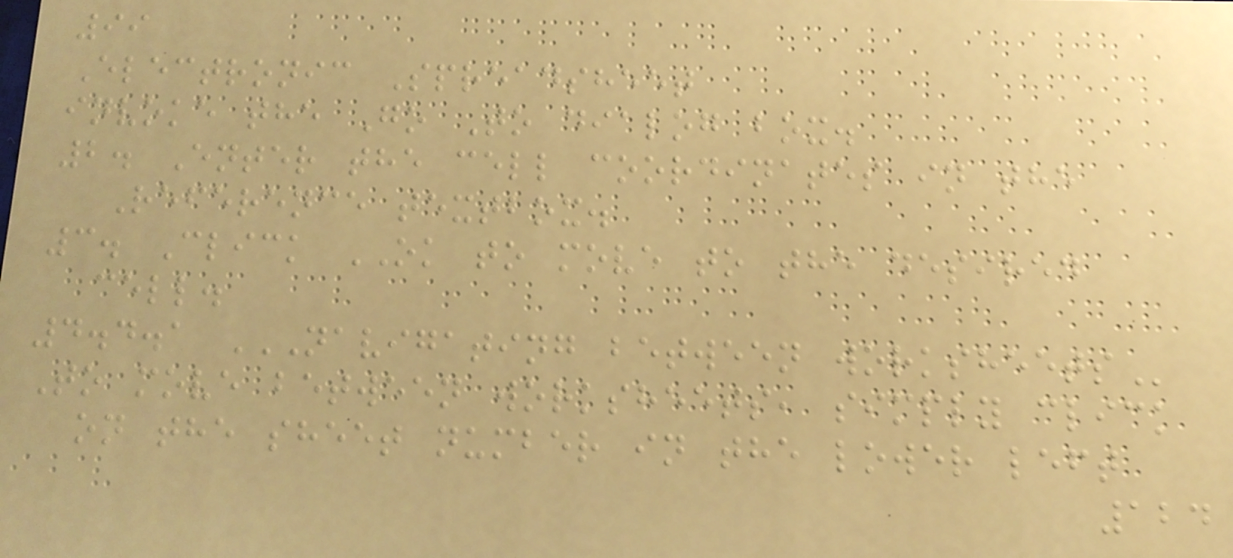99
Electronic Spreadsheet
invoke the Go To dialog box.
2. Enter the cell coordinates in the
Reference textbox.
3. Click OK to move to the desired
cell.
4.4.1 NAVIGATING BETWEEN WORKSHEETS
To move between worksheets, simply click
on the sheet number in the lower left
124
